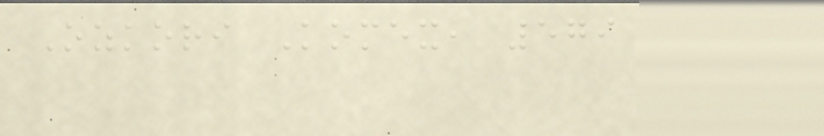Ozkori Komex, 579
